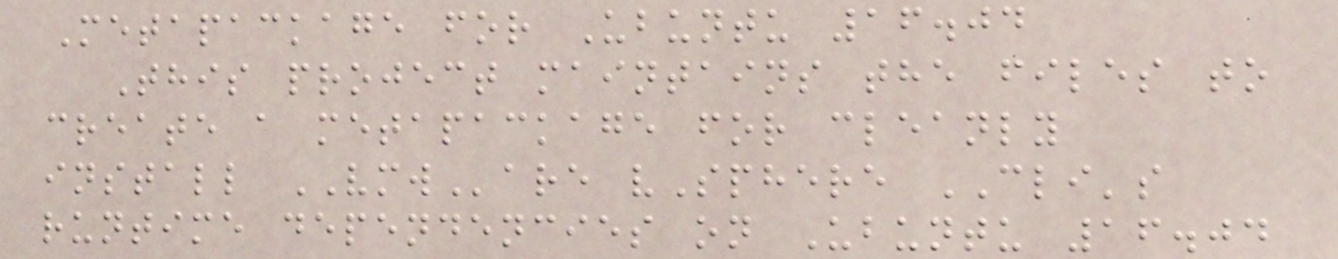Metapackage for Ubuntu 16.04
This project maintains the files to
create a metapackage for cleanly
install VMWare vSphere CLI's
runtime dependencies on Ubuntu 16.04
